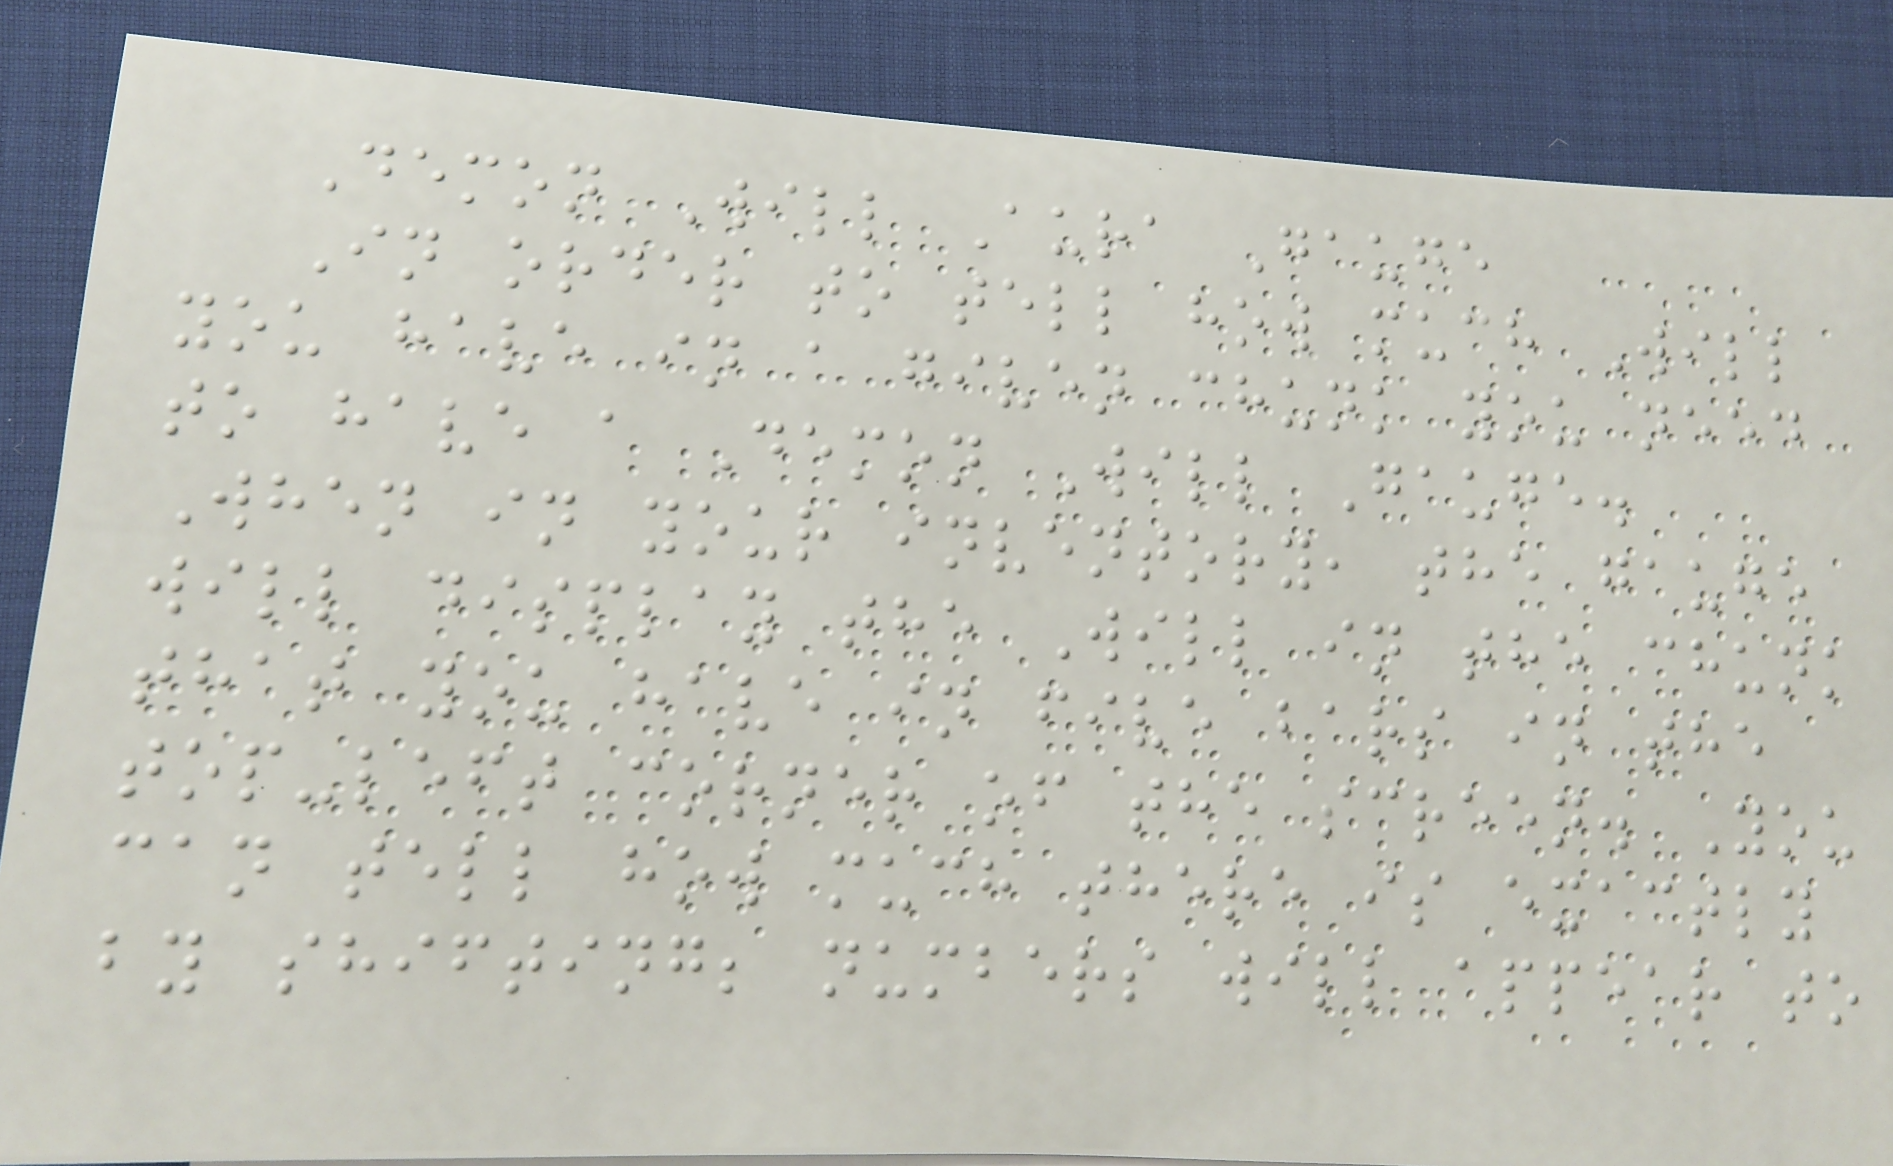Demon Will Aura Gauge
In order to tell how much Will
you have in a given chunk you need
to have a Demon Will Gauge.
When in your inventory, the gauge
will display the Will in the chunk
that you have in five bars in the
top-left corner of the screen. You
can tell how much there is exactly
by shifting; numbers will appear to
